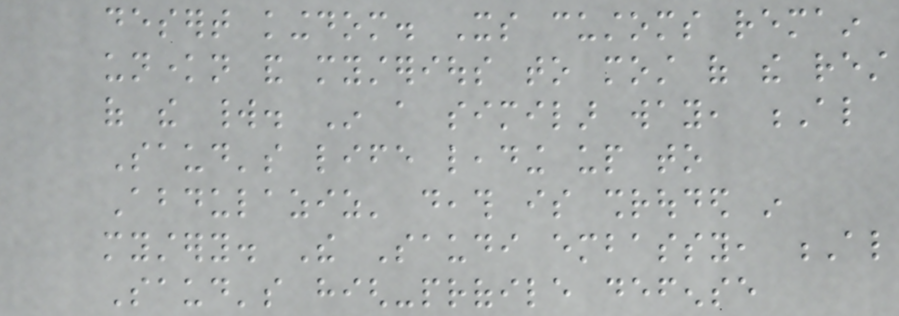desert kingdom. Its customs remain
unknown and mysterious to most of the rest
of the world. In a similar way, Al
Saud's life leading up to
Abdulaziz' death is shrouded in
mystery. The Saudi embassy, Al
Saud's high-profile defense
